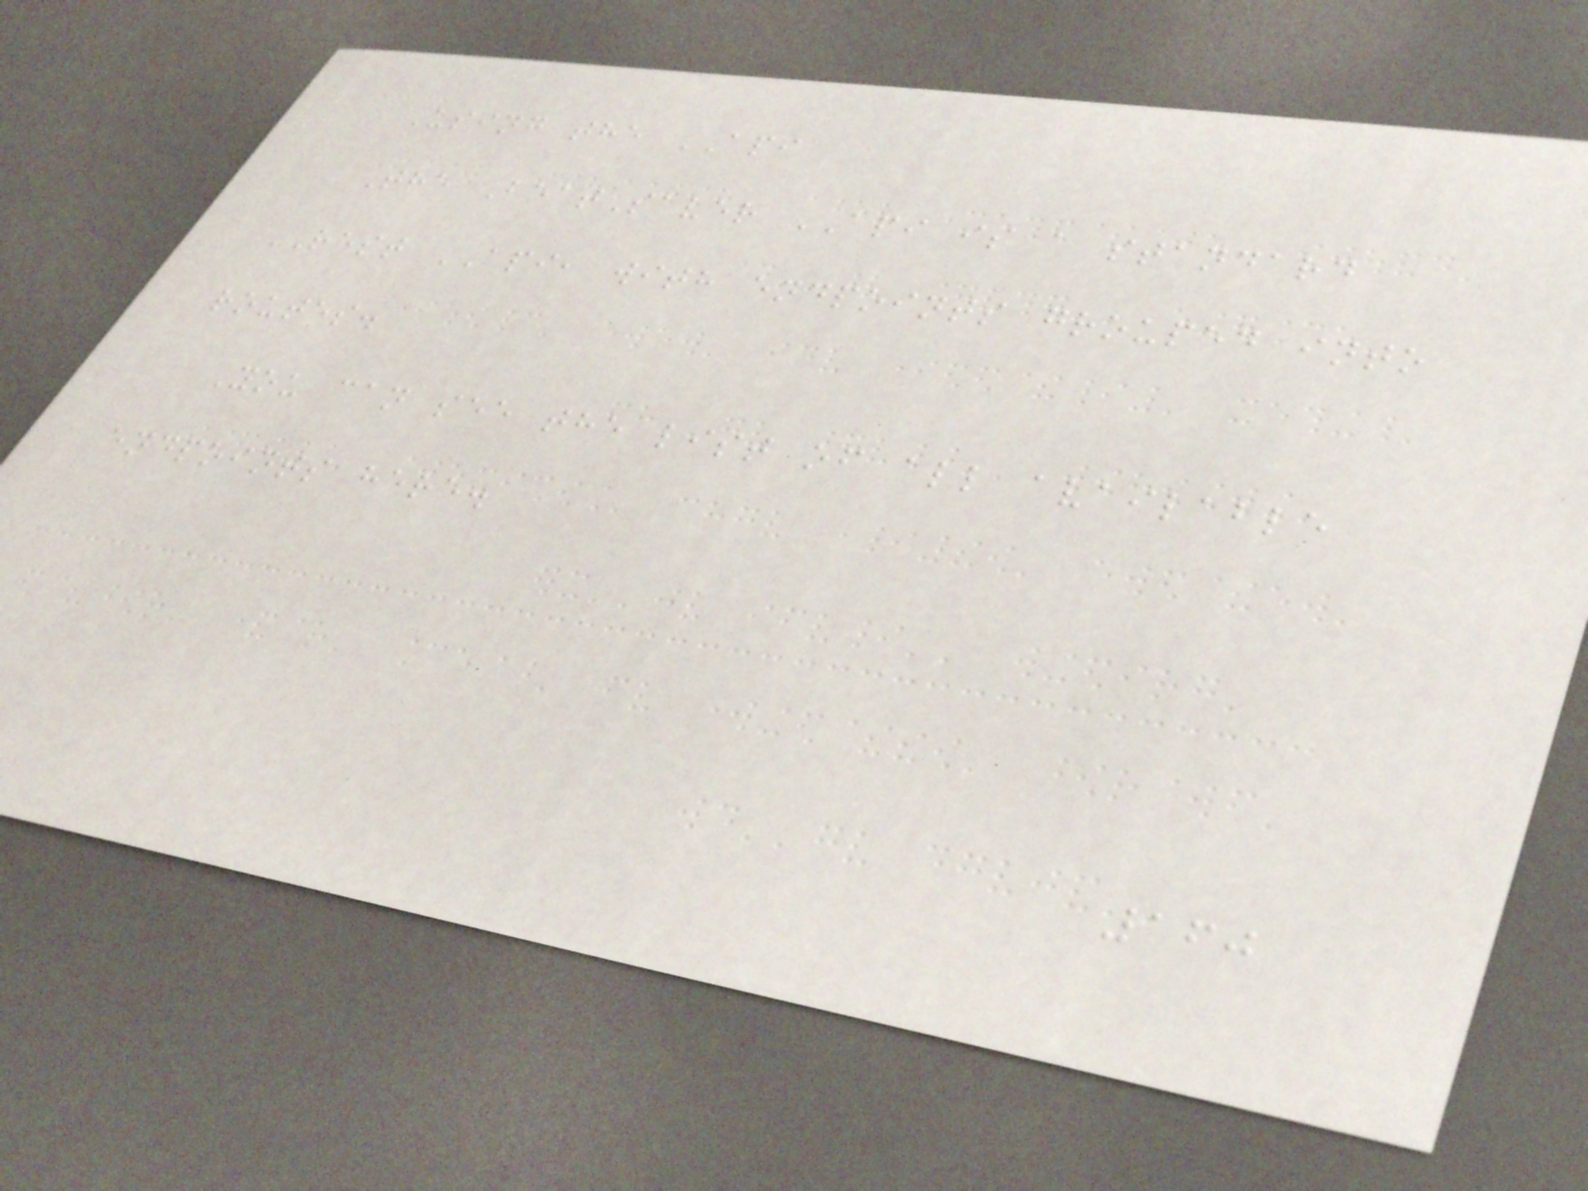Using the API
The BeatSaver API is a standard
REST API, with endpoints grouped into
routes.
You can see the list of all available
endpoints here.
160
